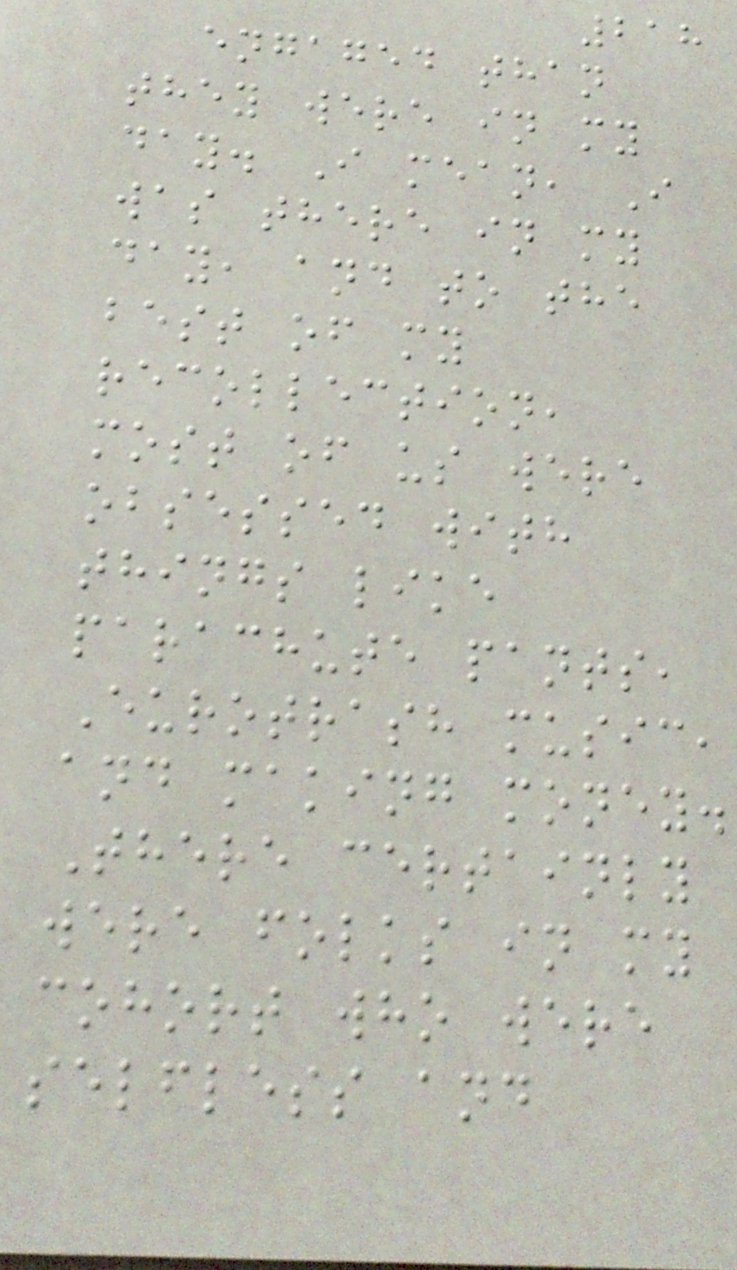218
engaged than
they were in my
day. I mean, I
was there in my
day, and to the
best of my
recollection,
most of us were
obsessed with
things like
parachute pants,
Eurotrash music,
and making money.
There certainly
were folks in my
cohort who were
selfless and
